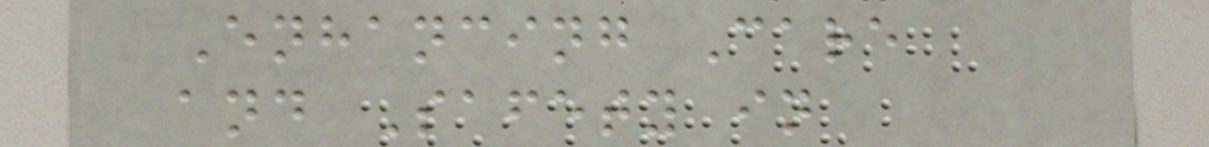Enhancing Care
and Safety in
